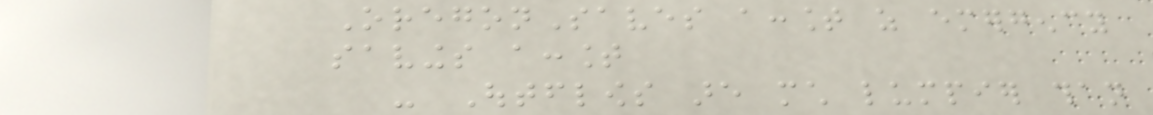OregonSaves account as emergency
savings account
- Outflows are much lumpier than
